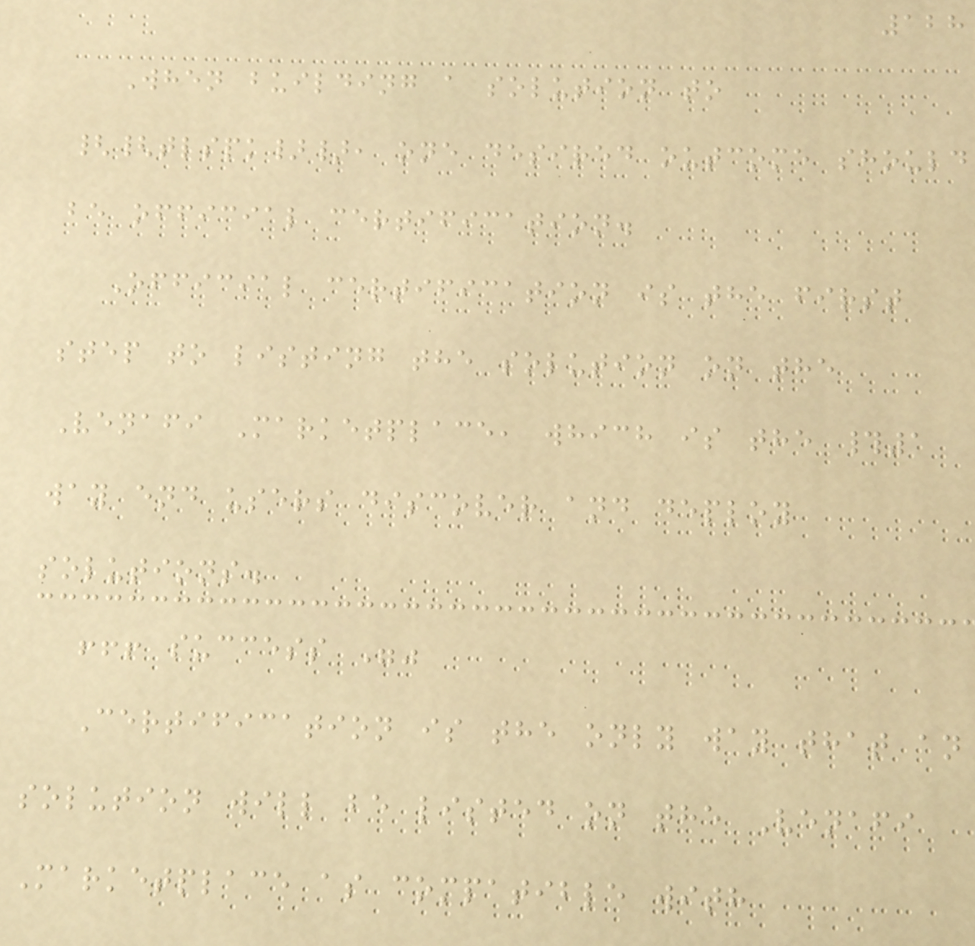128
When building a solution to
{{tlspk}}, one desired outcome should
be official certification.
Official certification is the first
step to listing the solution on the
Venafi Marketplace, which is the #1
way end users discover and deploy
solutions.
!!! success ""
Certification is the only way that an
solution will be listed on the Venafi
Marketplace as compatible with
